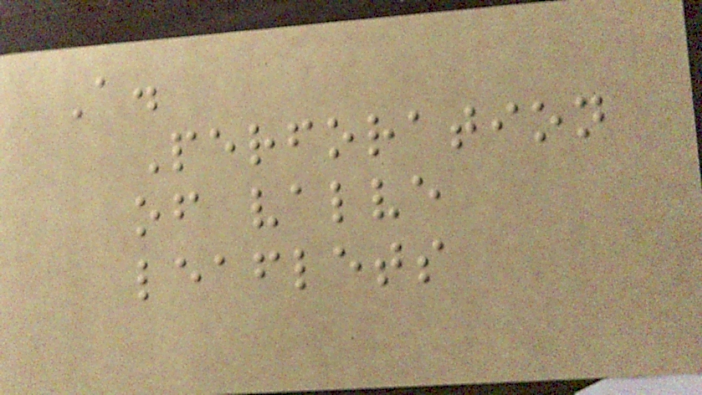A.
Perforation
of valve
leaflets
